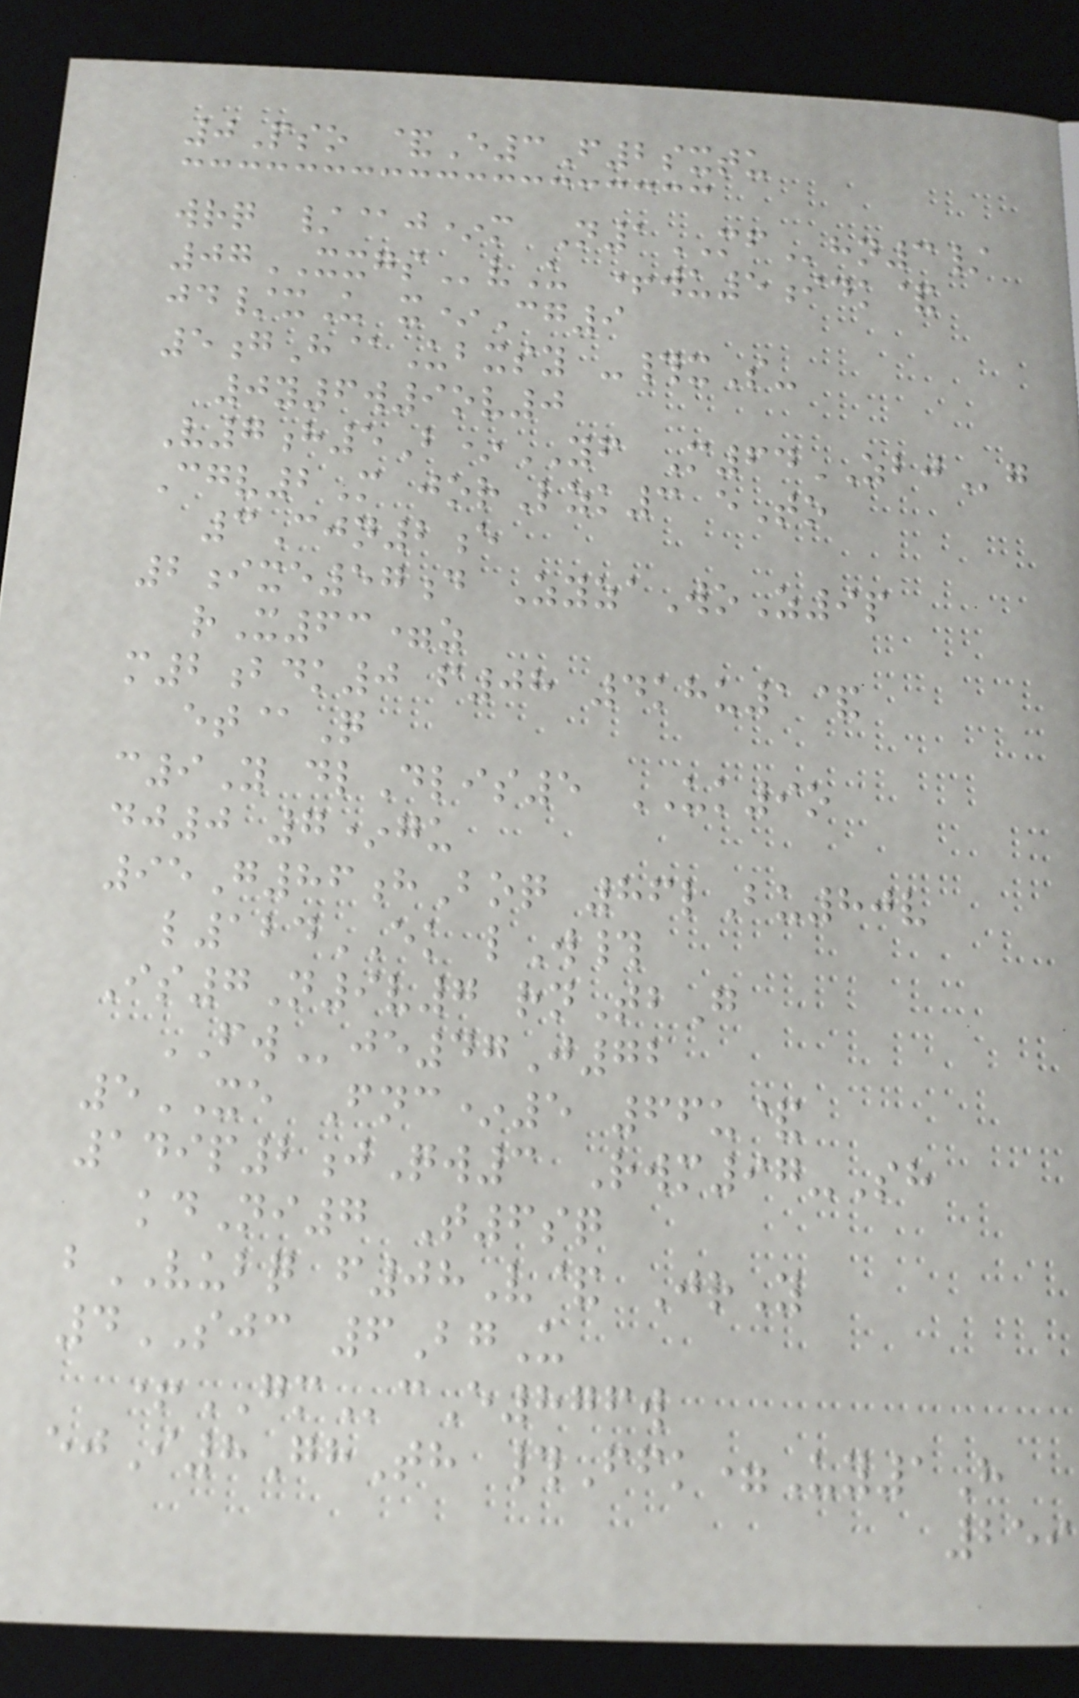0Pso &E3F2sxtu
wrq /@j*m N1MFhn3/
07XXGSvU +wu5idk&
jd/xU x*Cg9
5gH@Ubxsy -#xS-
0y6w9ov0
V7h5B*YF M64ZBJg
Cgv2M jorLzk3 eTo
3Cjn2e
2ixe57d ZyzaWoZ9p
rX63=z
m2bdk0 f08 4khu1&
et@Q
c9Y dlDlis5 UK9o
dj0 7*gu
95G86hBoq 86lBu80v
l124EK lW#
Is7N9v7 rnTbG
FWje47J72
5XE Fnc*5 66u&
149p2jQw3 Rwm97-Sh
kdNi7 T6sq
bVUBQ f08V& JrY
4SJC 6BgU
+GMcE876w
ejI8GhTh #Ffk=Uy1H
259
